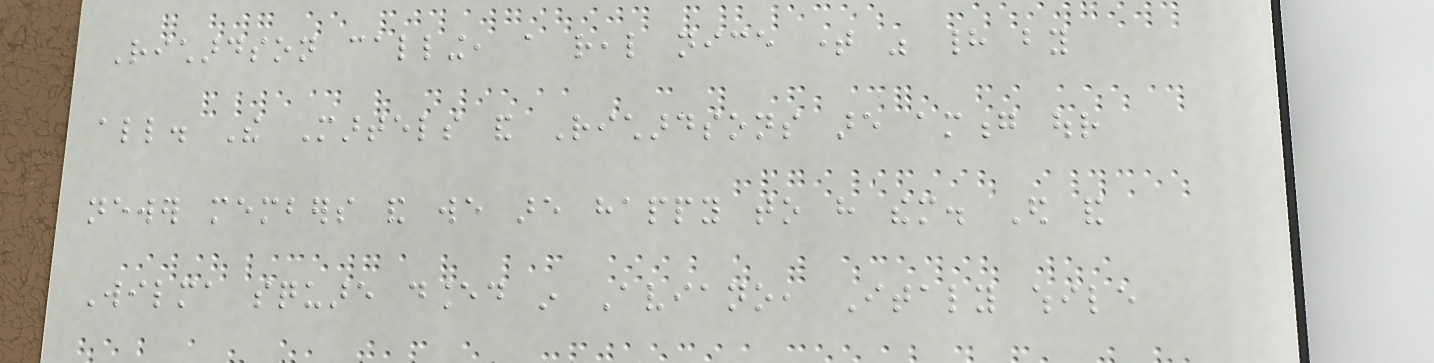Richardson calling, a real nice time was had by
all. The Martels and Richardsons are among our
newer members and we are happy to have them. Ed and
Wilma square danced in Aviano, Italy while
